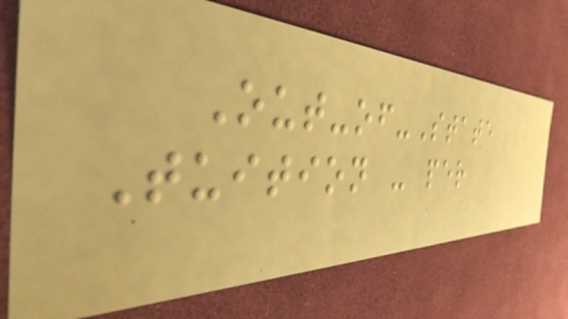Out-of-State
Tuition - per
